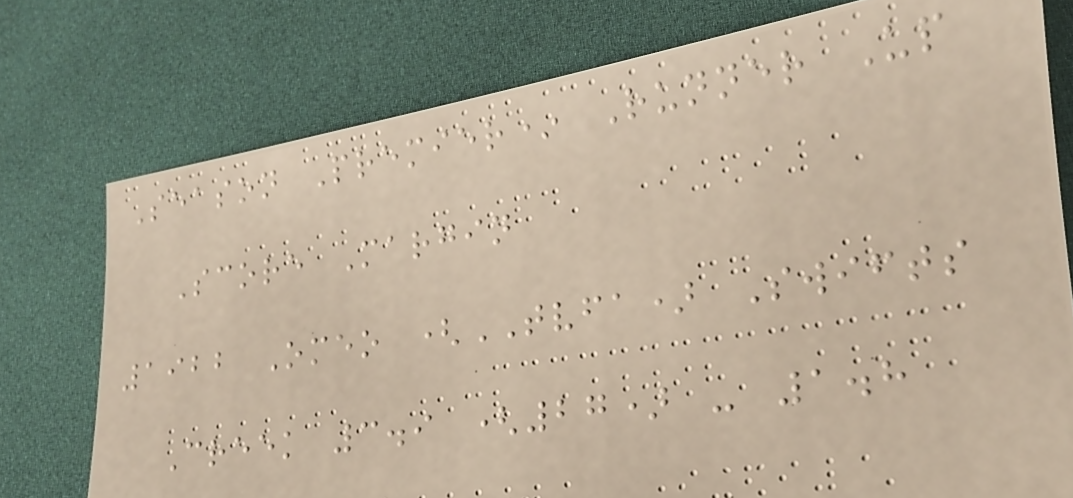Season Premier* Runner Up
Score Margin
1922 Omeo (TVFA) Swifts
Creek 3.9 (27) - 1.8
